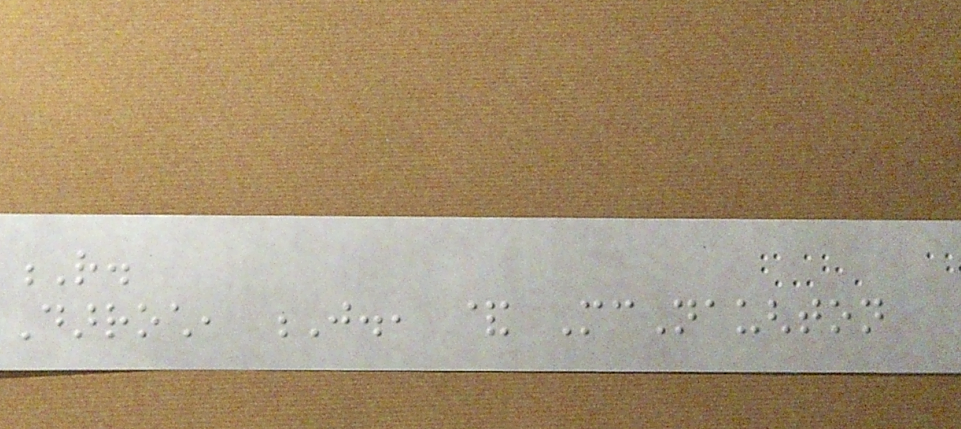R.
Darroch, J., & McNaughton
